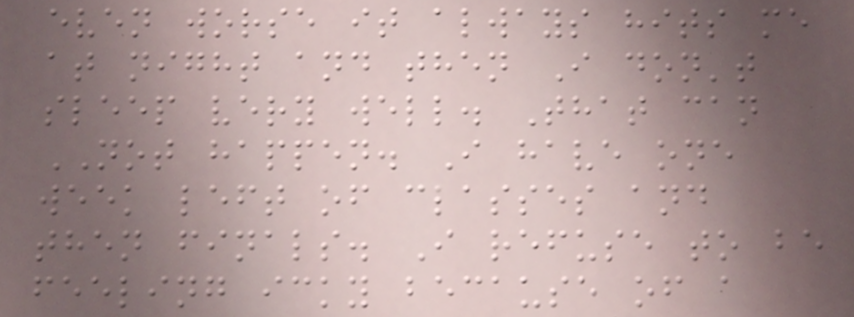even worse it always hits me
at night and then I don't
sleep very well. That can
NOT happen. I have one
week left of classes and
then finals. I refuse to be
feeling icky because of a
